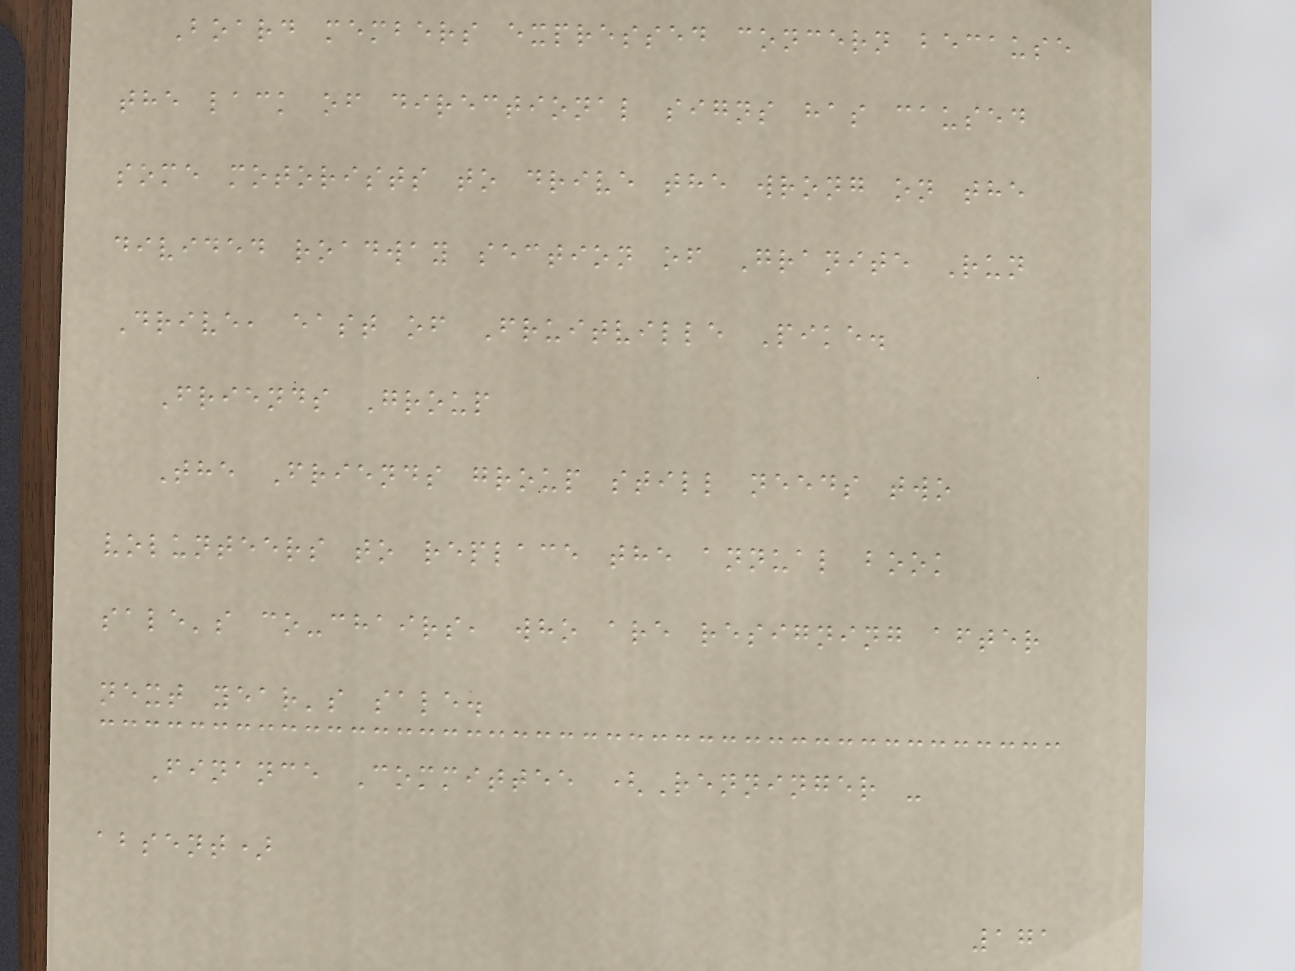Board members expressed concern because
the lack of directional signs has caused
some motorists to drive the wrong on the
divided roadway section of Granite Run
Drive, east of Fruitville Pike.
Friends Group
The Friends group still needs two
volunteers to replace the annual book
sale's co-chairs, who are resigning after
next year's sale.
Finance Committee (Renninger -
absent)
171
